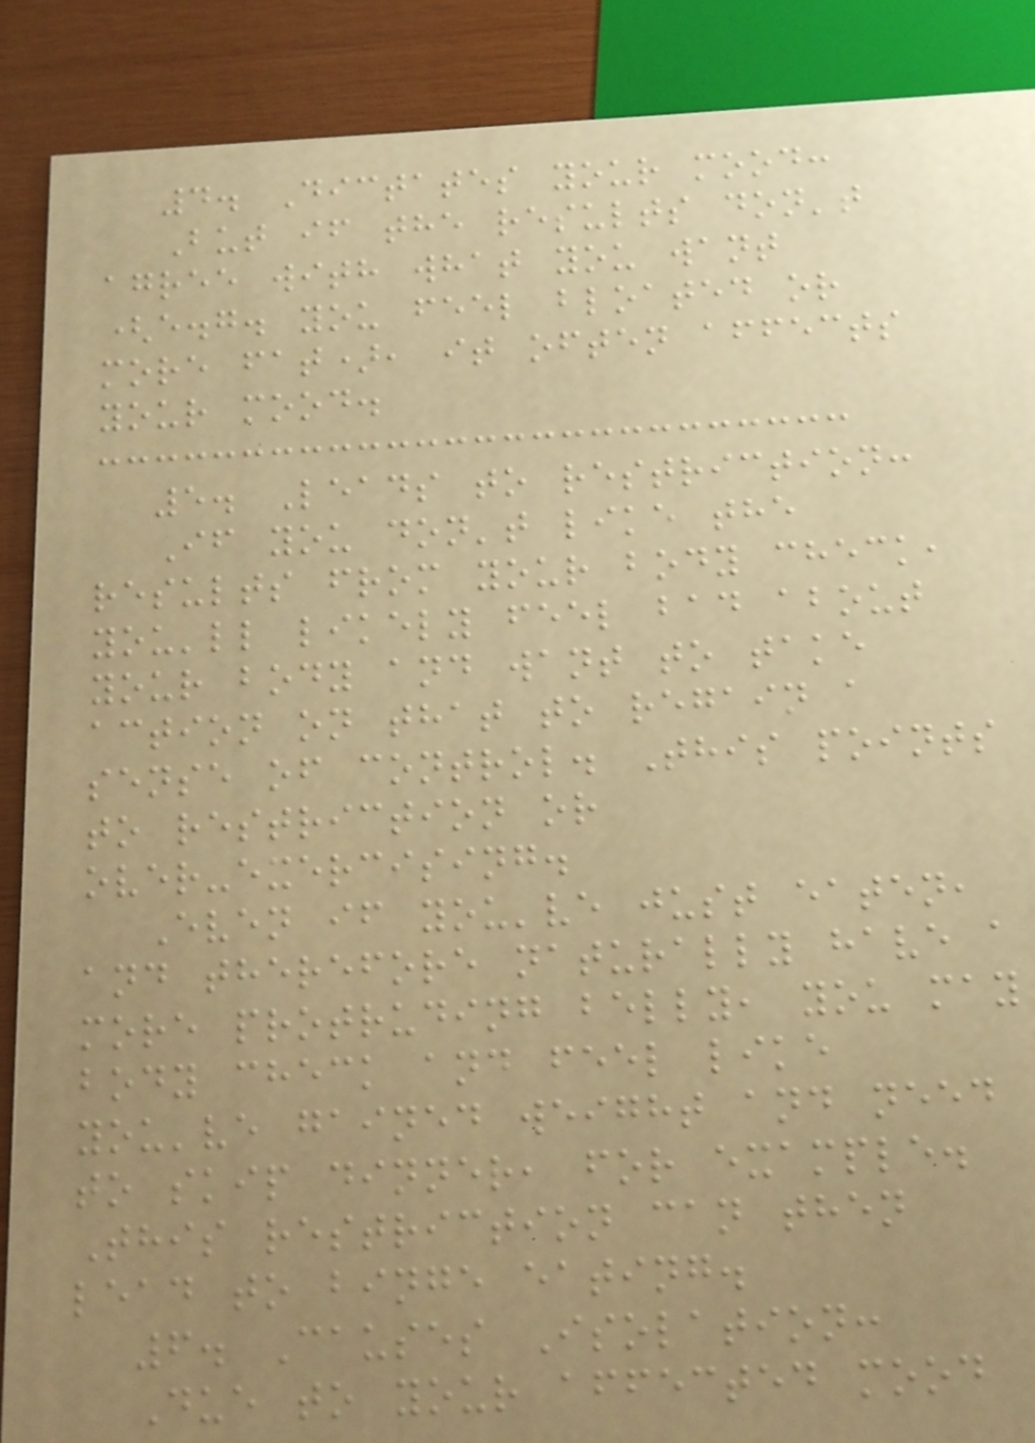4. Dictates your mood:
But if the results don't
agree with what you want
(e.g. you feel bloated or
more fat), it often affects
your mood.
5. Leads to restriction:
If you don't like the
results from your body check,
you'll likely feel bad about
your body and want to take
action on that to regain a
sense of control. This points
to restriction or
over-exercising.
Even if you've just eaten,
and therefore naturally have a
more protruding belly, you may
body check and feel like
you've gained weight and need
to skip dinner, for example.
This restriction can then
lead to binge eating.
6. Causes Isolation:
Due to your affected mood
